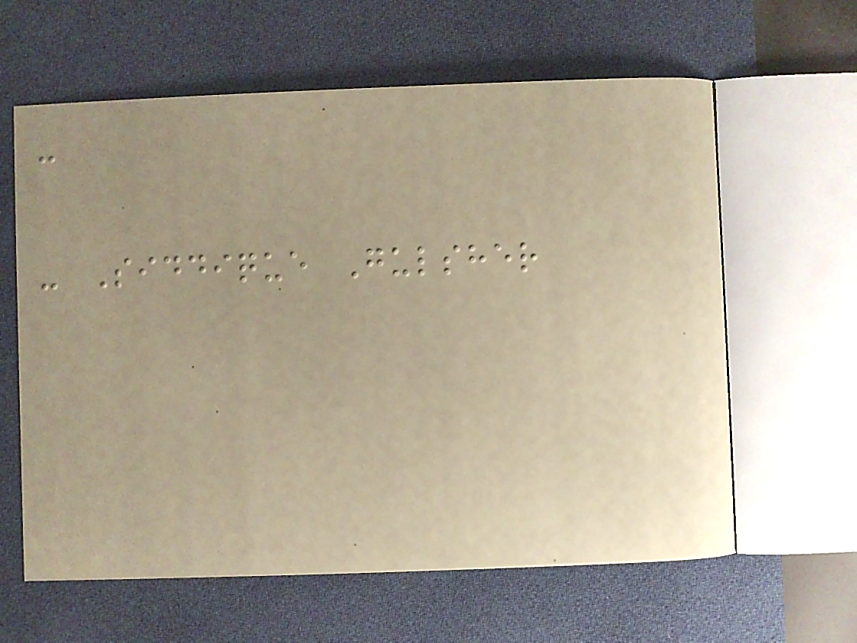-
- Siddique Gulsher
